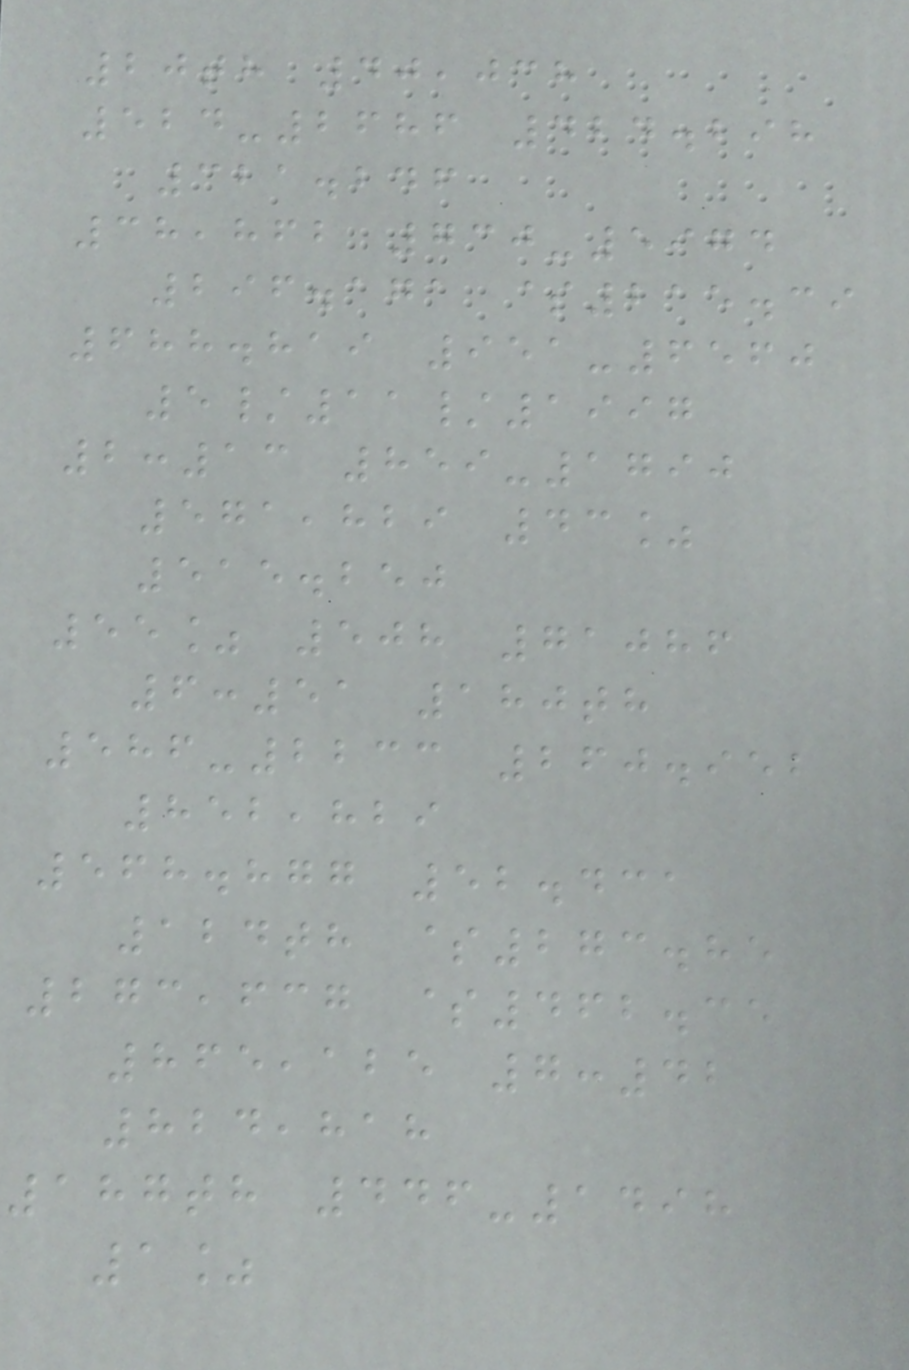20th 40,038
524-2686 424.298
321.246
38,862 730-5974
296.171 $215.39
688.819 951-6560
5/11/1997
2:13 859-1790
571,829 43%
515.250
55% 508 71086
6:51 180th
586-2233 260.952
852,829
568.877 52.431
124th $273.85
273,637 $462.35
865,125 7:42
824,818
187th 446-1498
1%
